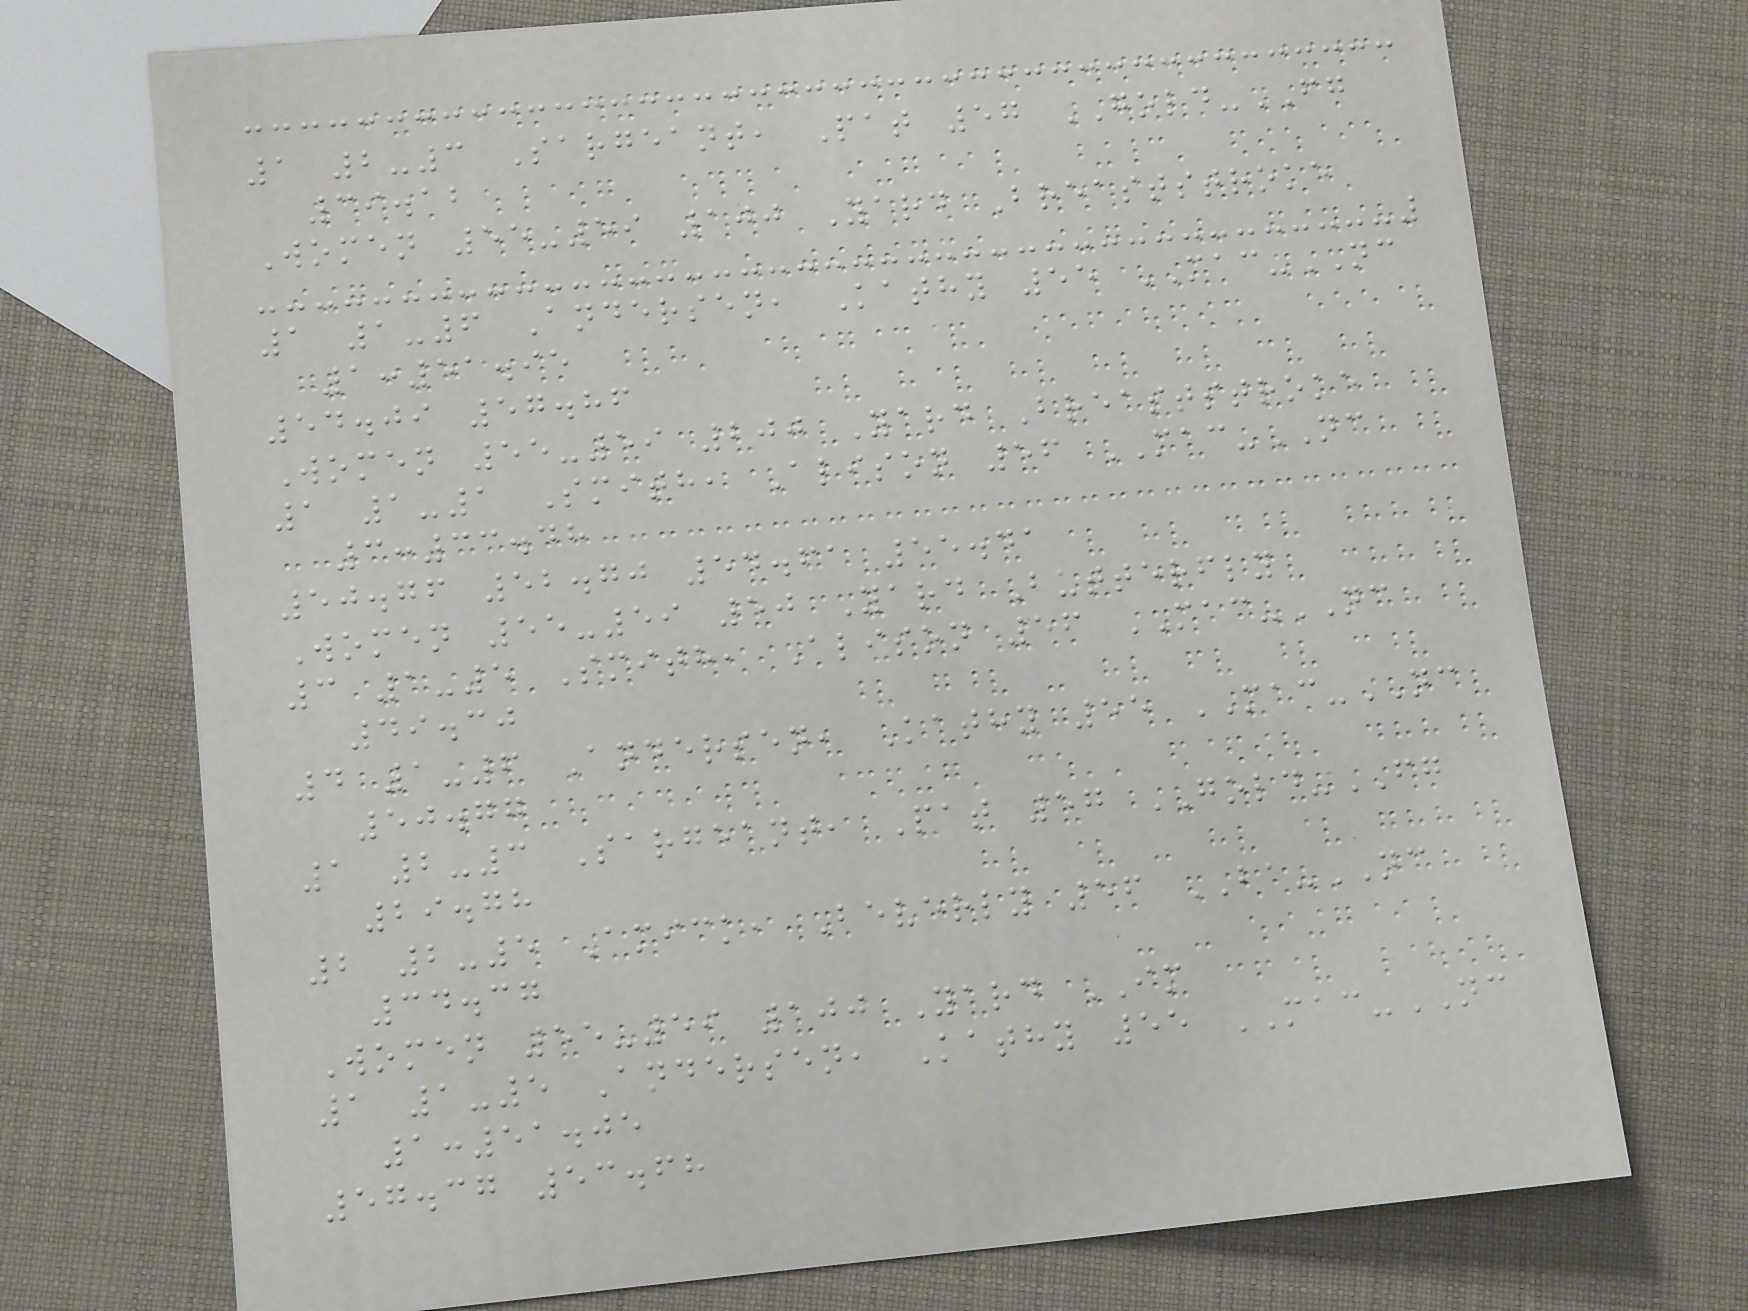1 2-3 Sargeant, Pat 57 GOLD-FG
39.12
Women 55-59 100 Yard Breaststroke
1 1-6 Andersen, Kathy 55 MAC-NC
1:51.95
54.09 57.86
Women 55-59 200 Yard Breaststroke
1 1-1 Smith, Alison 56 MAC-NC
3:33.48
50.76 52.70 54.61 55.41
Women 55-59 50 Yard Butterfly
3 1-5 Smith, Alison 56 MAC-NC
49.30
4 1-6 Andersen, Kathy 55 MAC-NC
50.77
1 2-3 Sargeant, Pat 57 GOLD-FG
29.78
2 2-5 Amick, Beverly 56 BA-NC
34.37
Women 55-59 100 Yard IM
1 1-5 Andersen, Kathy 55 MAC-NC
1:51.05
57.37 53.68
